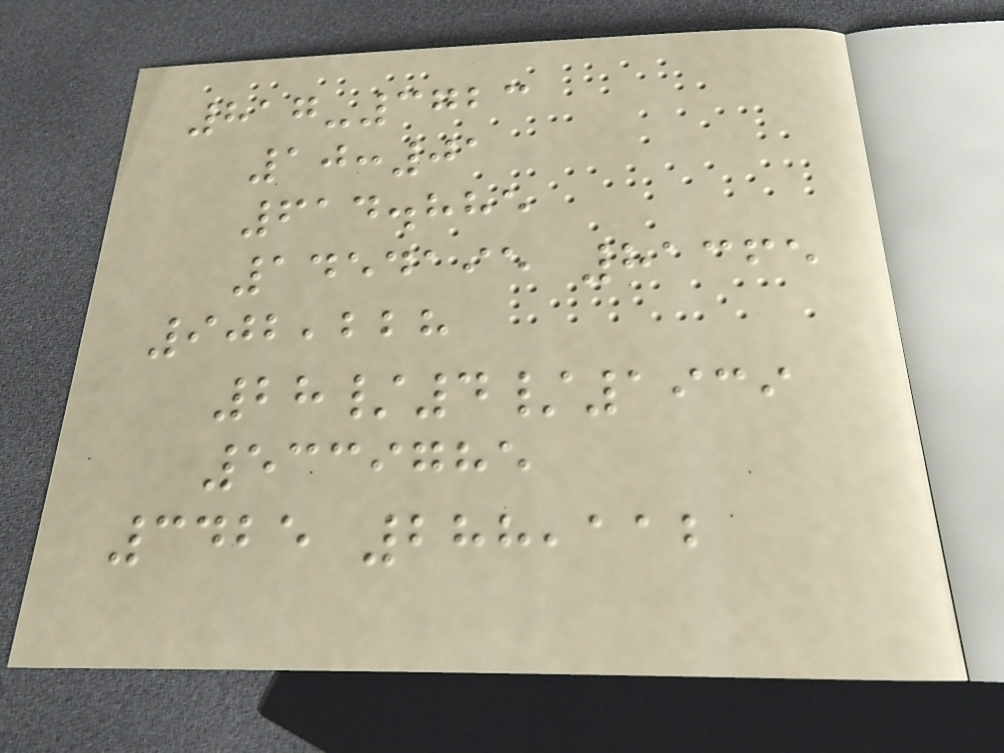817-3723
10:01
614.885
1454195 81365
902,228
28/4/1939
5339785
3425 288,112
